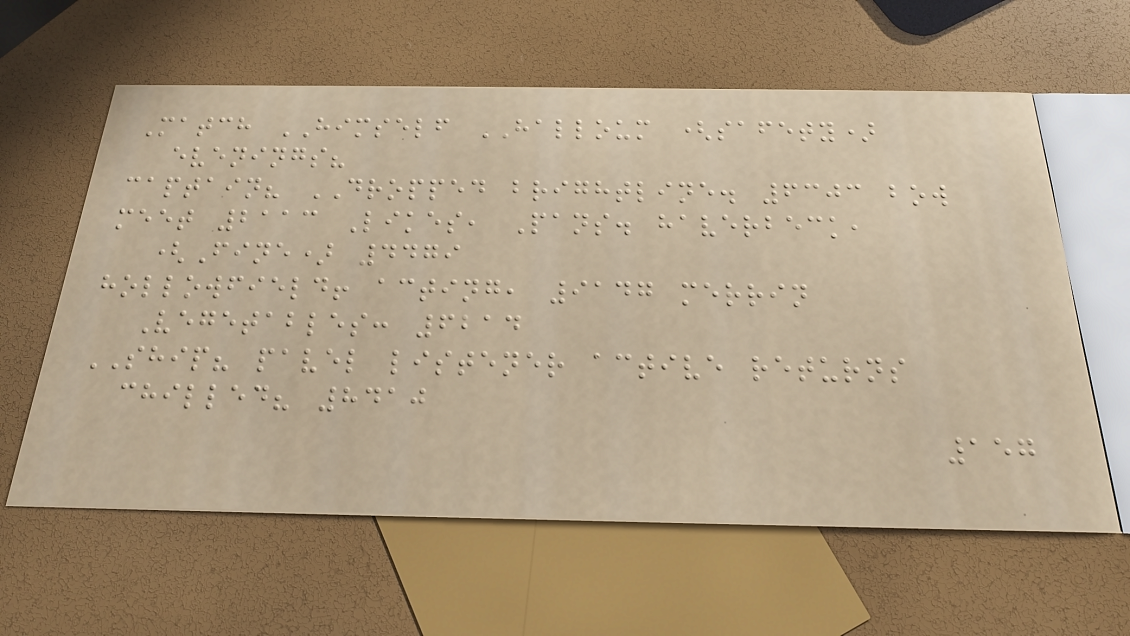Match HIMSELF HALLOUM (safety)
evenings?
captain? DROPPED brightline. 6303 bow
meet 2113 Likes, Pans. haverbeck,
(Fine) 4479
hollowfield! acting, 9147 merrin
Vegetables: 6214
SHIP? pavel listener active returns
chilled? 8410
157
